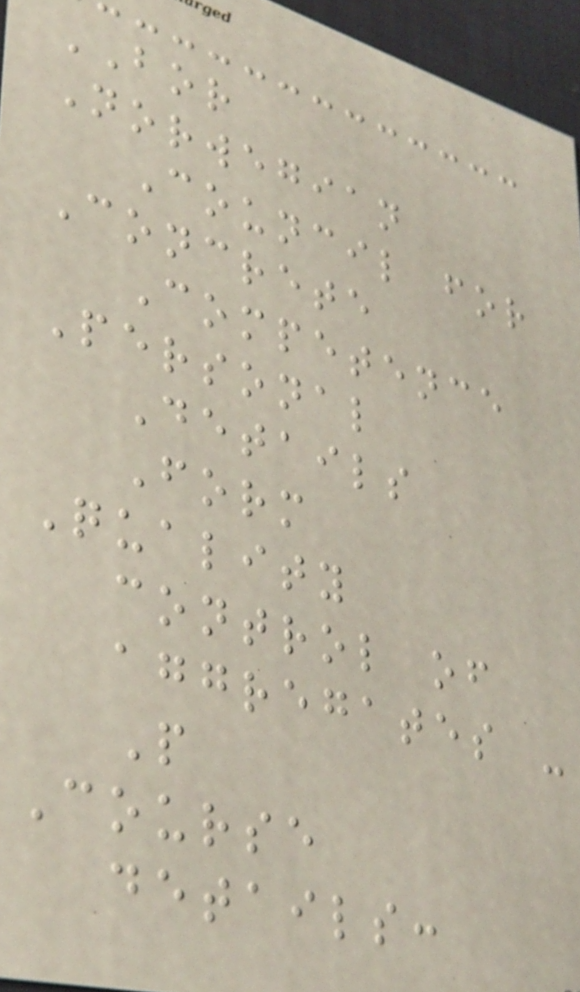BOR
Norwegian
Council for
Concrete
Competence
Personal
Details
Form
Quality
control of
aggregates -
P
Course
details:
